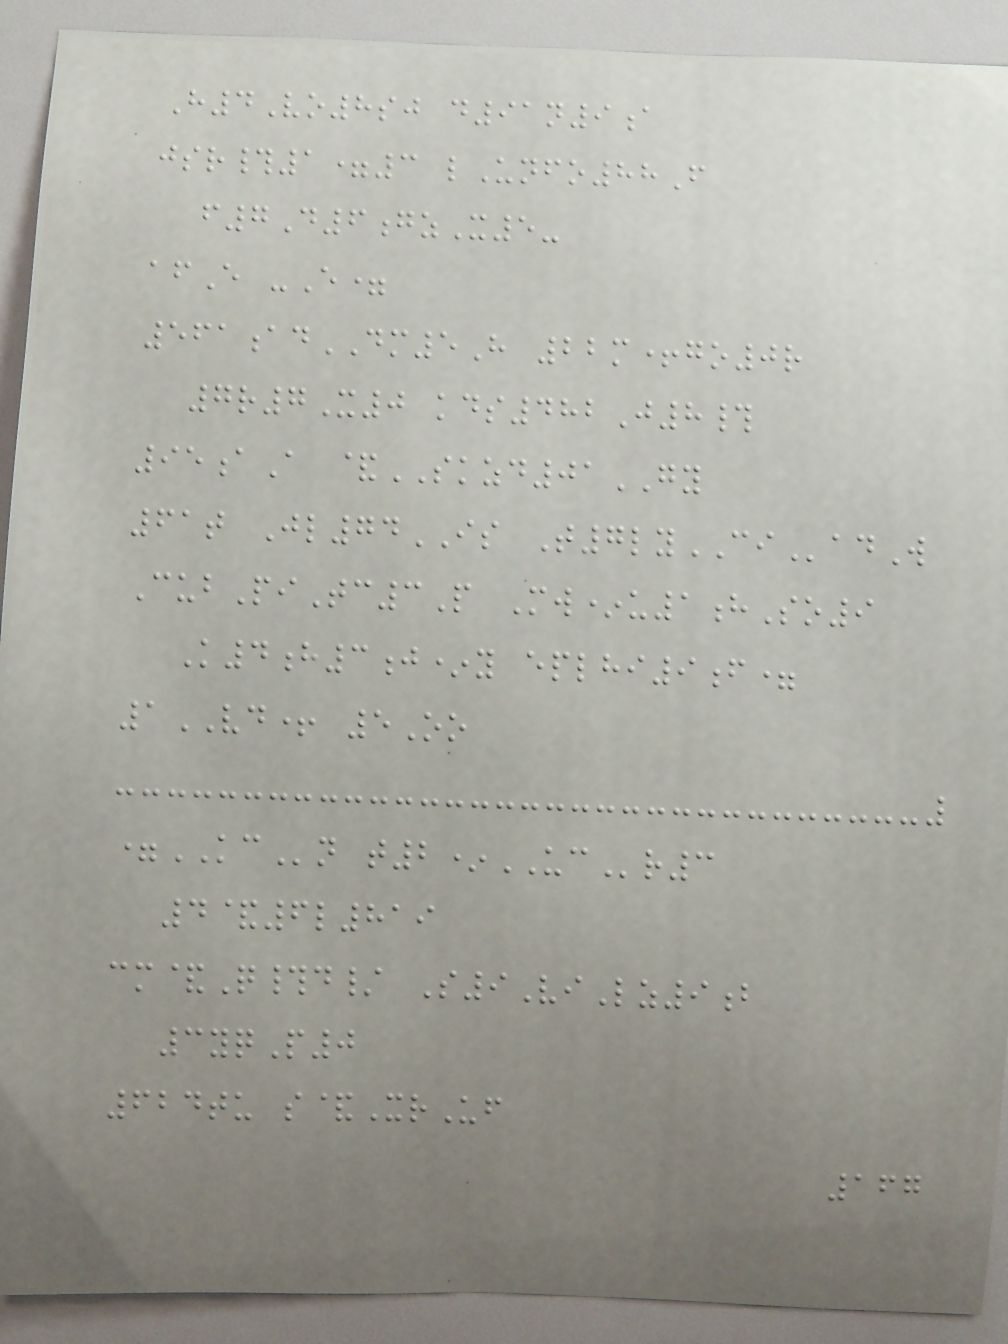H4Vo8sj d91n9a
jsr#1=3 lUnfo88F
f7D6gzX5-
afE -E=
561adDM5H 22m+go0r
7r7X0 kds482J8#
95aA &SKZD01GY
61t Jl74IS T7lyCIadW
CubPiTc3P Mw*u1hSo9
K4h3j*y eplhi9f=
1VD+ 5Oo
=KCn t2*UCr3
4&6l819
cm&Q#d/ S9ViLz9b
3yqP0
624tu s&XrUf
167
